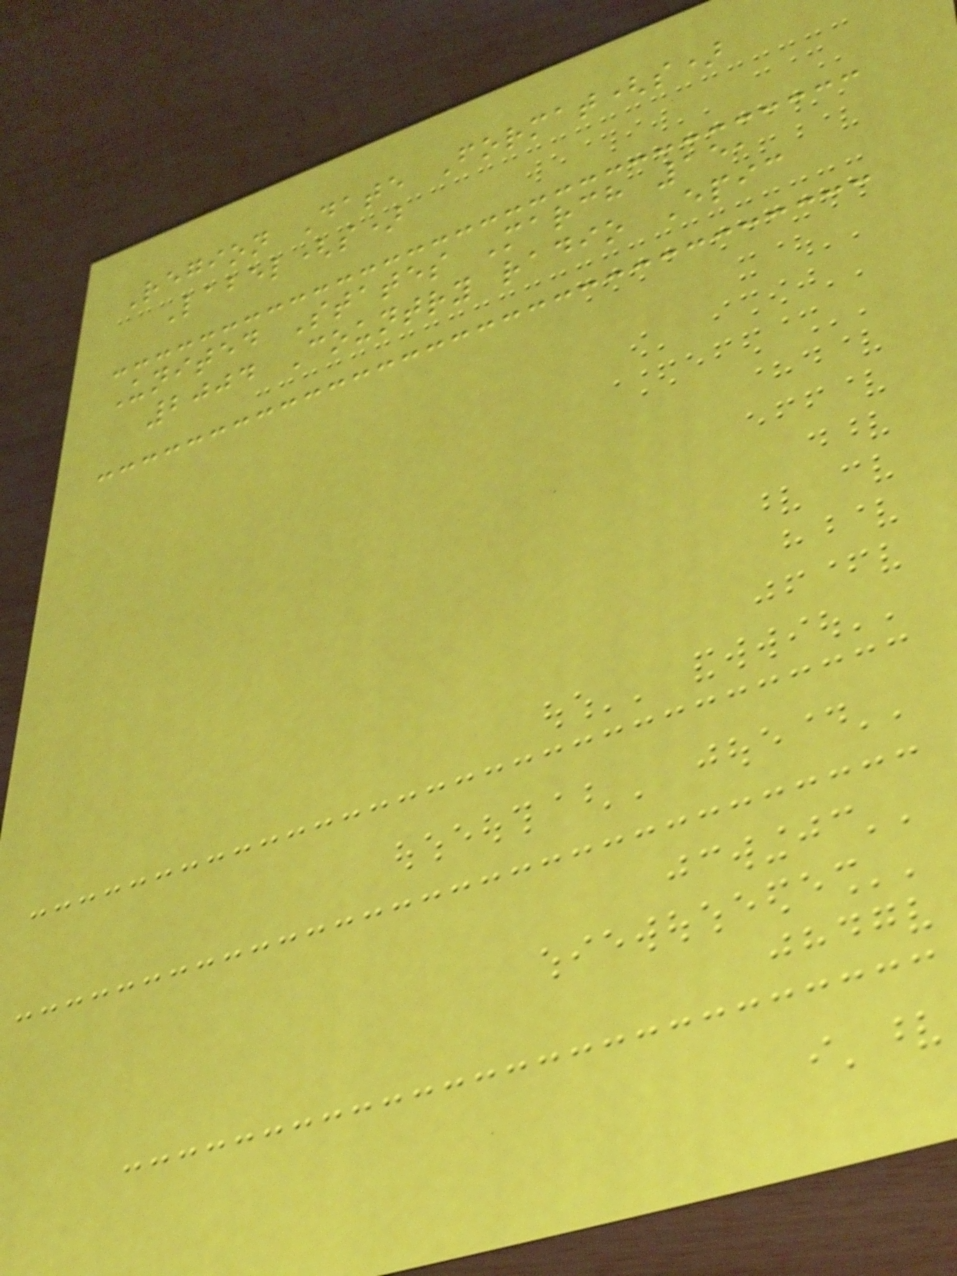Region Date Format(s)
Label(s)
United States March 15,
2004 Country radio Epic
